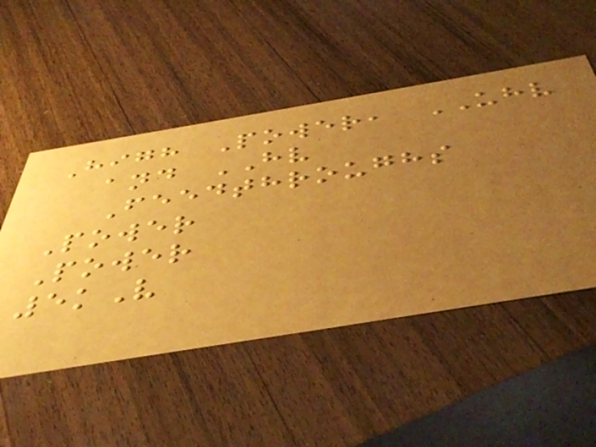High Power, UHV
and HV
Feedthroughs
Power
Power
5kV
